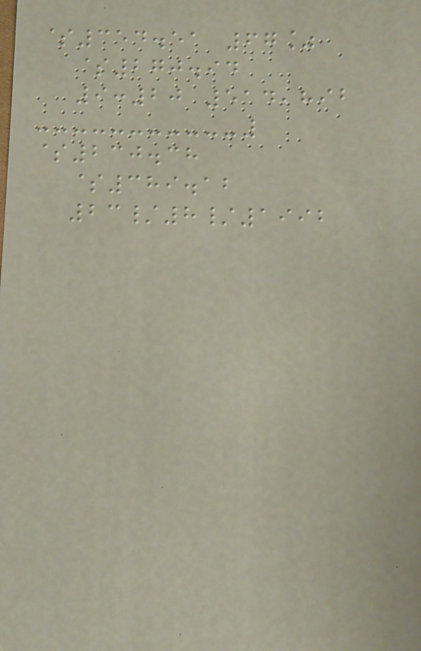$354.51 67%
$270.94
9:20 514,892
$230.38
$389.12
23/8/1992
